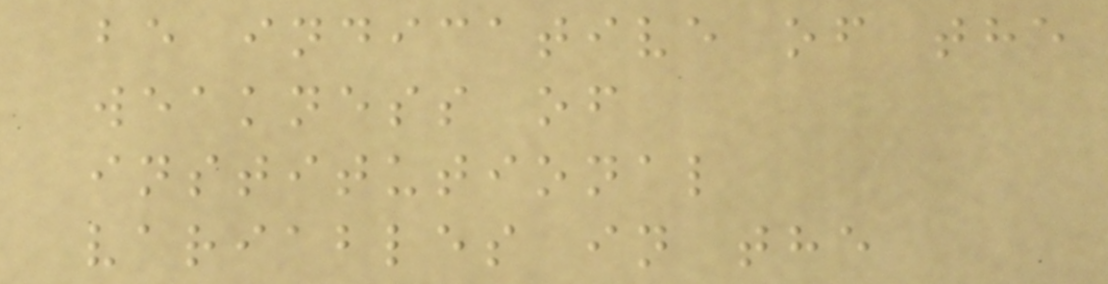be indicative of the
weakness of
institutional
variables in the
